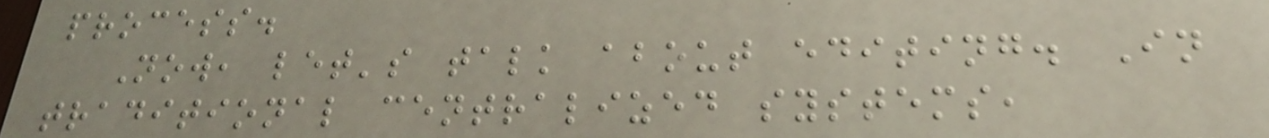process.
Now, let's talk about editing. In
traditional centralized systems,
